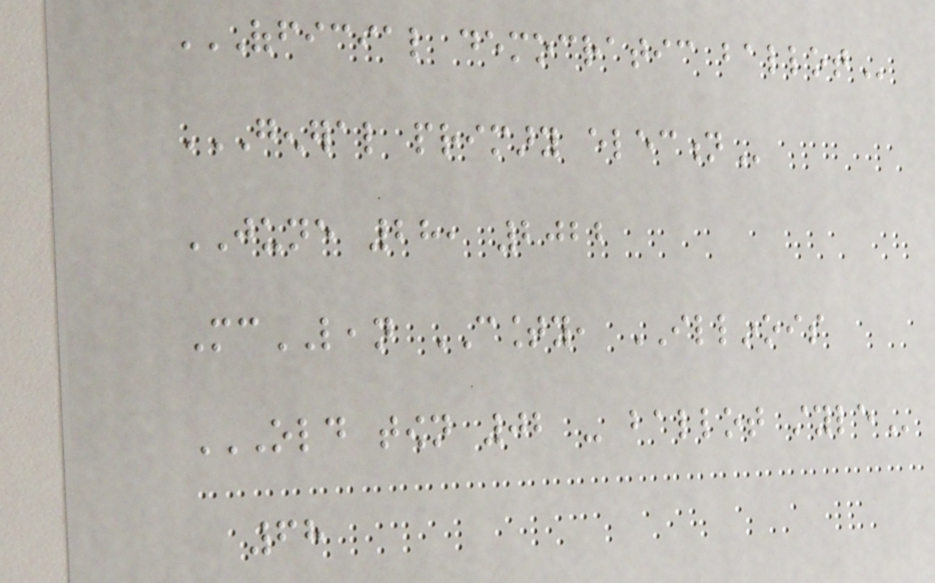OFFICIAL DEMOCRATIC BALLOT
GENERAL PRIMARY ELECTION
JUNE 28, 2022
McLEAN COUNTY, ILLINOIS
OLD TOWN 02 - BALLOT STYLE
68
